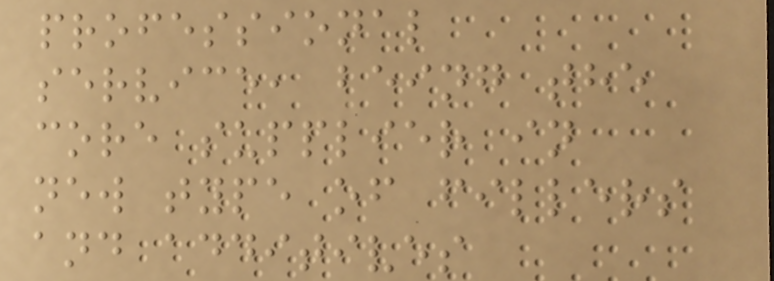professional
service, being the
core supplier in
new type of fillers
and additives
